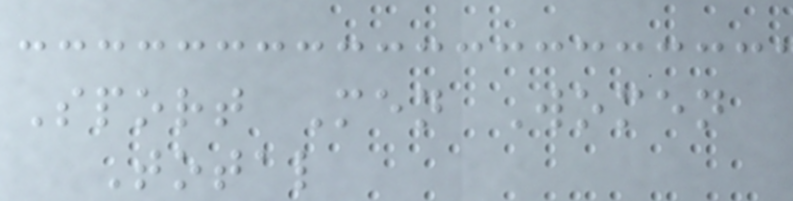Sport Men Women
Total
